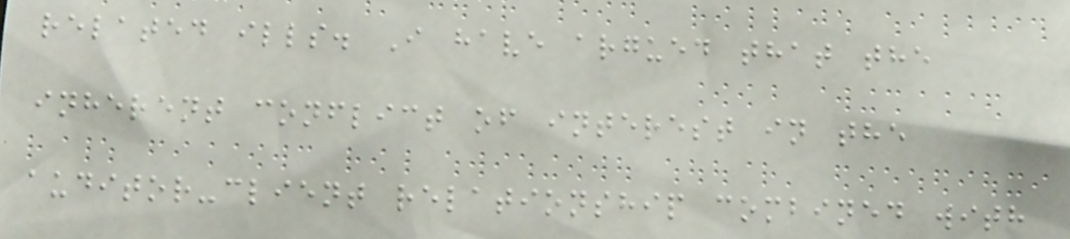related ills. I have argued that the
inherent conflict of interest in the
auditor-client relationship combined with
